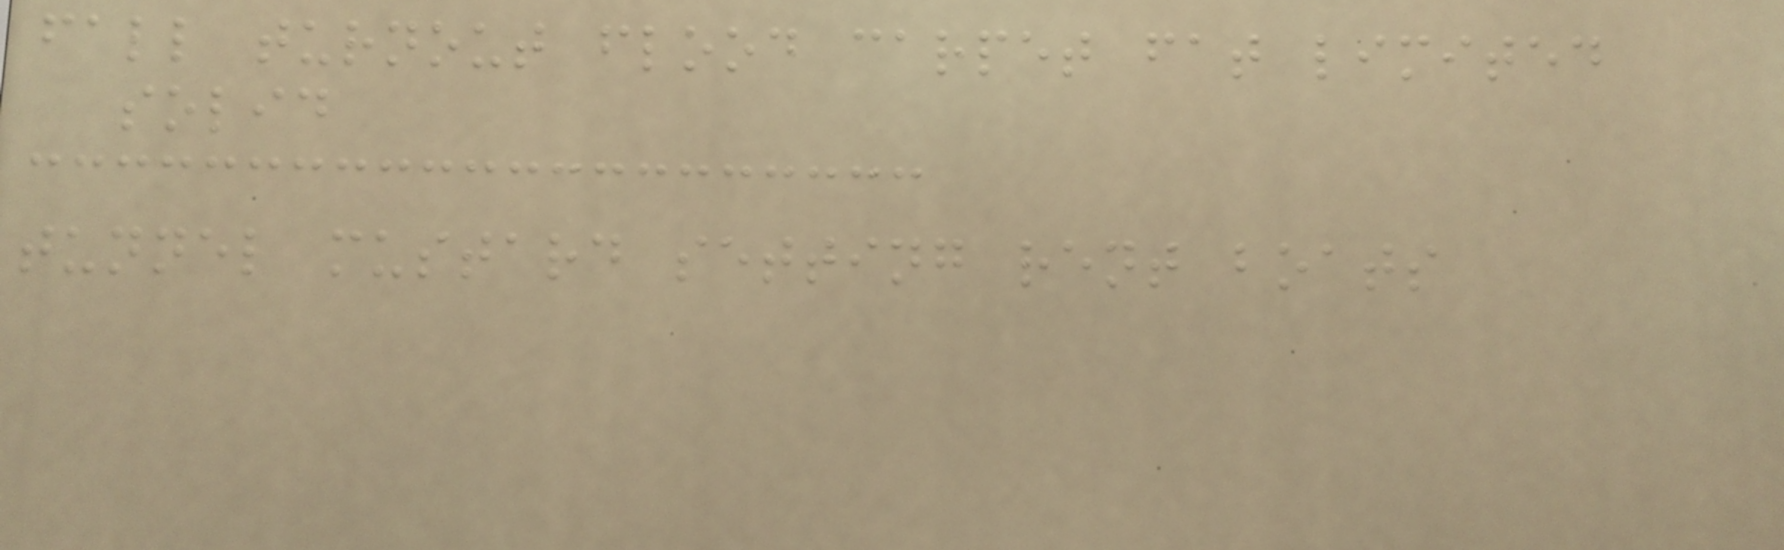fall turnout flood carpet fat limited
solid
tunnel mustard setting rent boats
